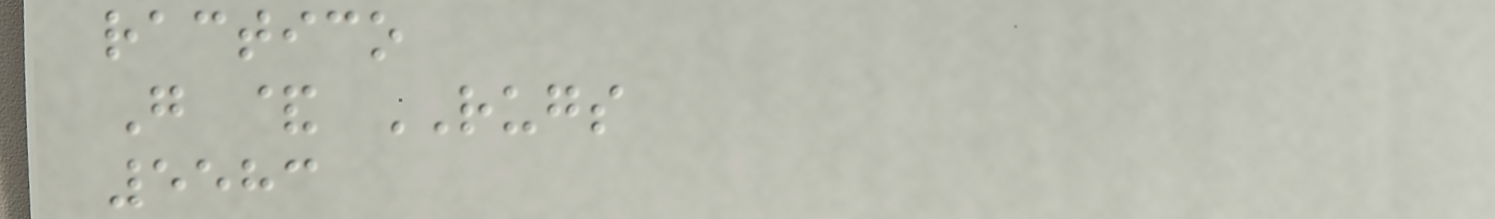ractico
G & RUGS
5583
